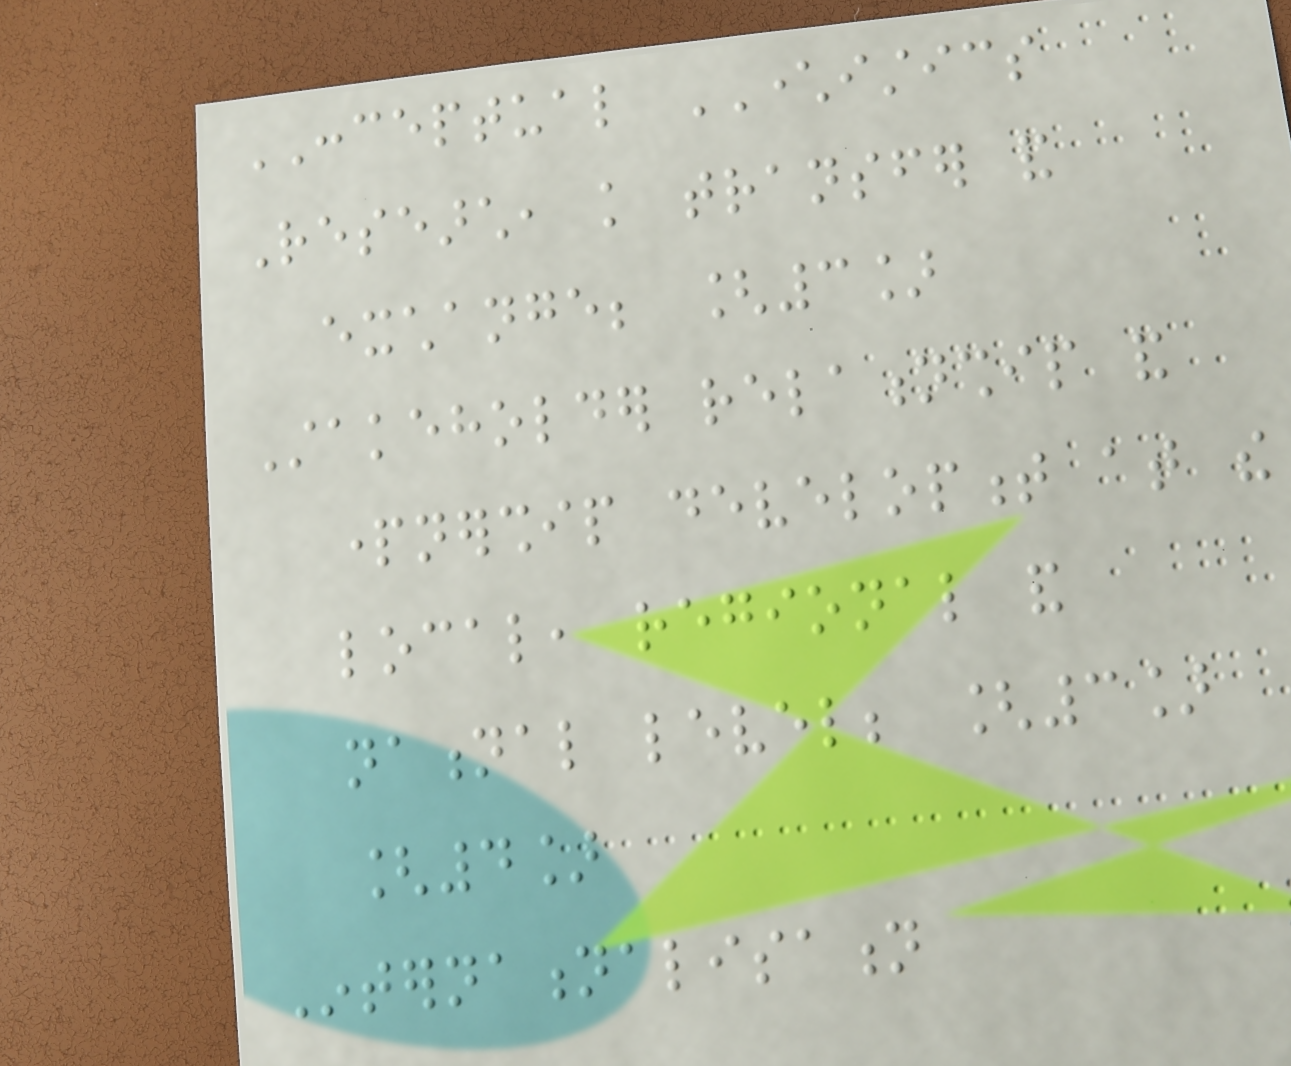CONCEPTUAL CHARACTERISTICS
Research, knowledge transfer and
exchange; [3]
Stakeholder relationship and
partnership development at the
local, regional and
national level; [3]
[4]
Internationalisation
